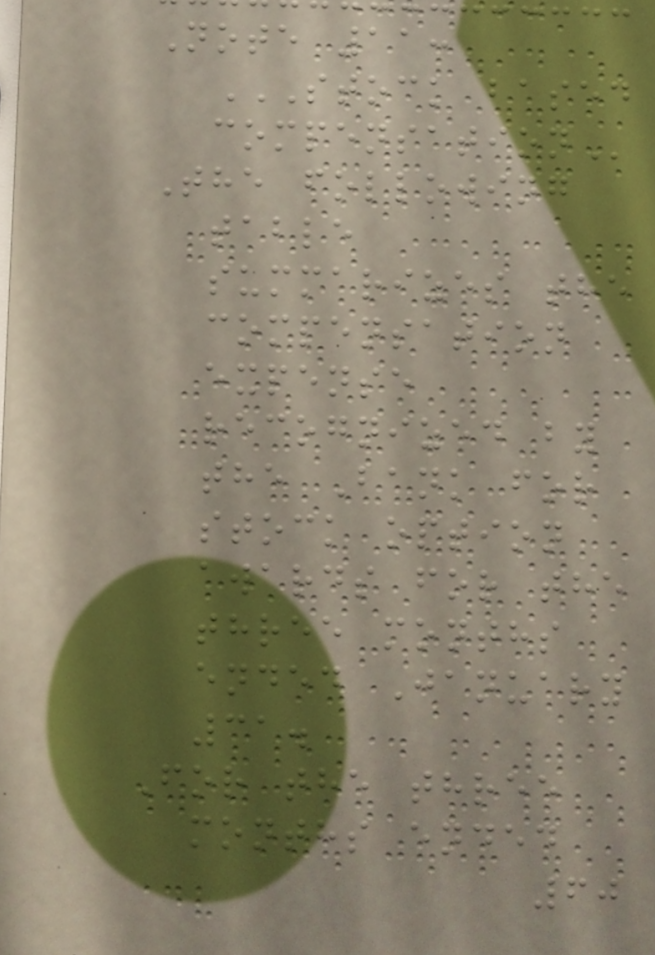Note 11:
STOCK BASED
COMPENSATION
The following
table
summarizes the
compensation
expense
recognized by
the Bank for
stock option
awards for the
three months
ended January
31.
For the three
months ended
60
